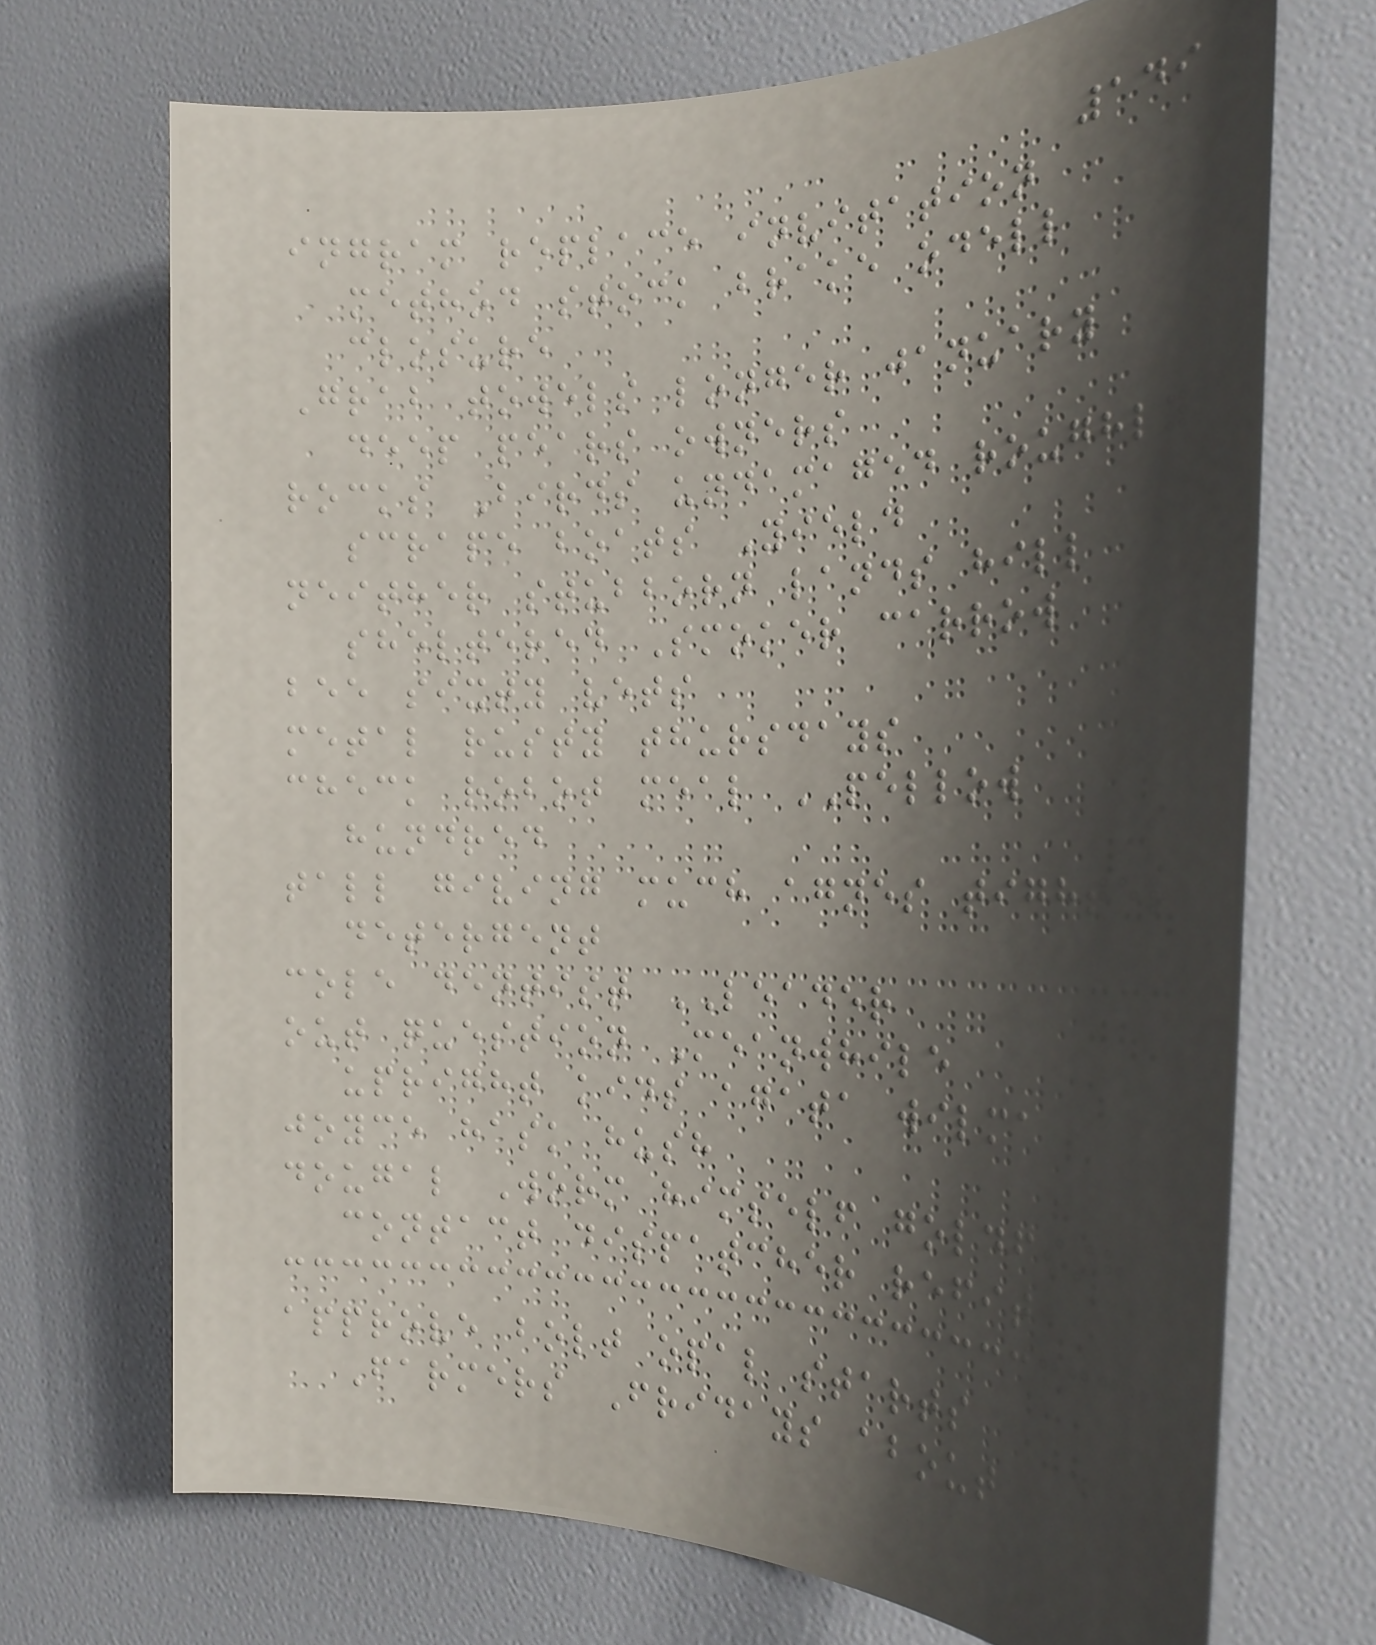149
ingram replace invitation
method stock brake odell
closure
Grab towels longer january
deep pears owners
rocks Birds undamaged roughly
scrape boats Yield
neither stubborn lands hill
sheltered Smoker carrow
bee sixty vets
metal rusty thursdays
check robot meal PELLOW
hundred
tall giving much agnes tighter
detergent
cole dentist LEADER
out question Meanwhile
upright kids agata wilma
joyce hask hush
dougal Worm himself goldfish
contact dispatcher refit
approve bolt opal starts
Farmers Fridays about
